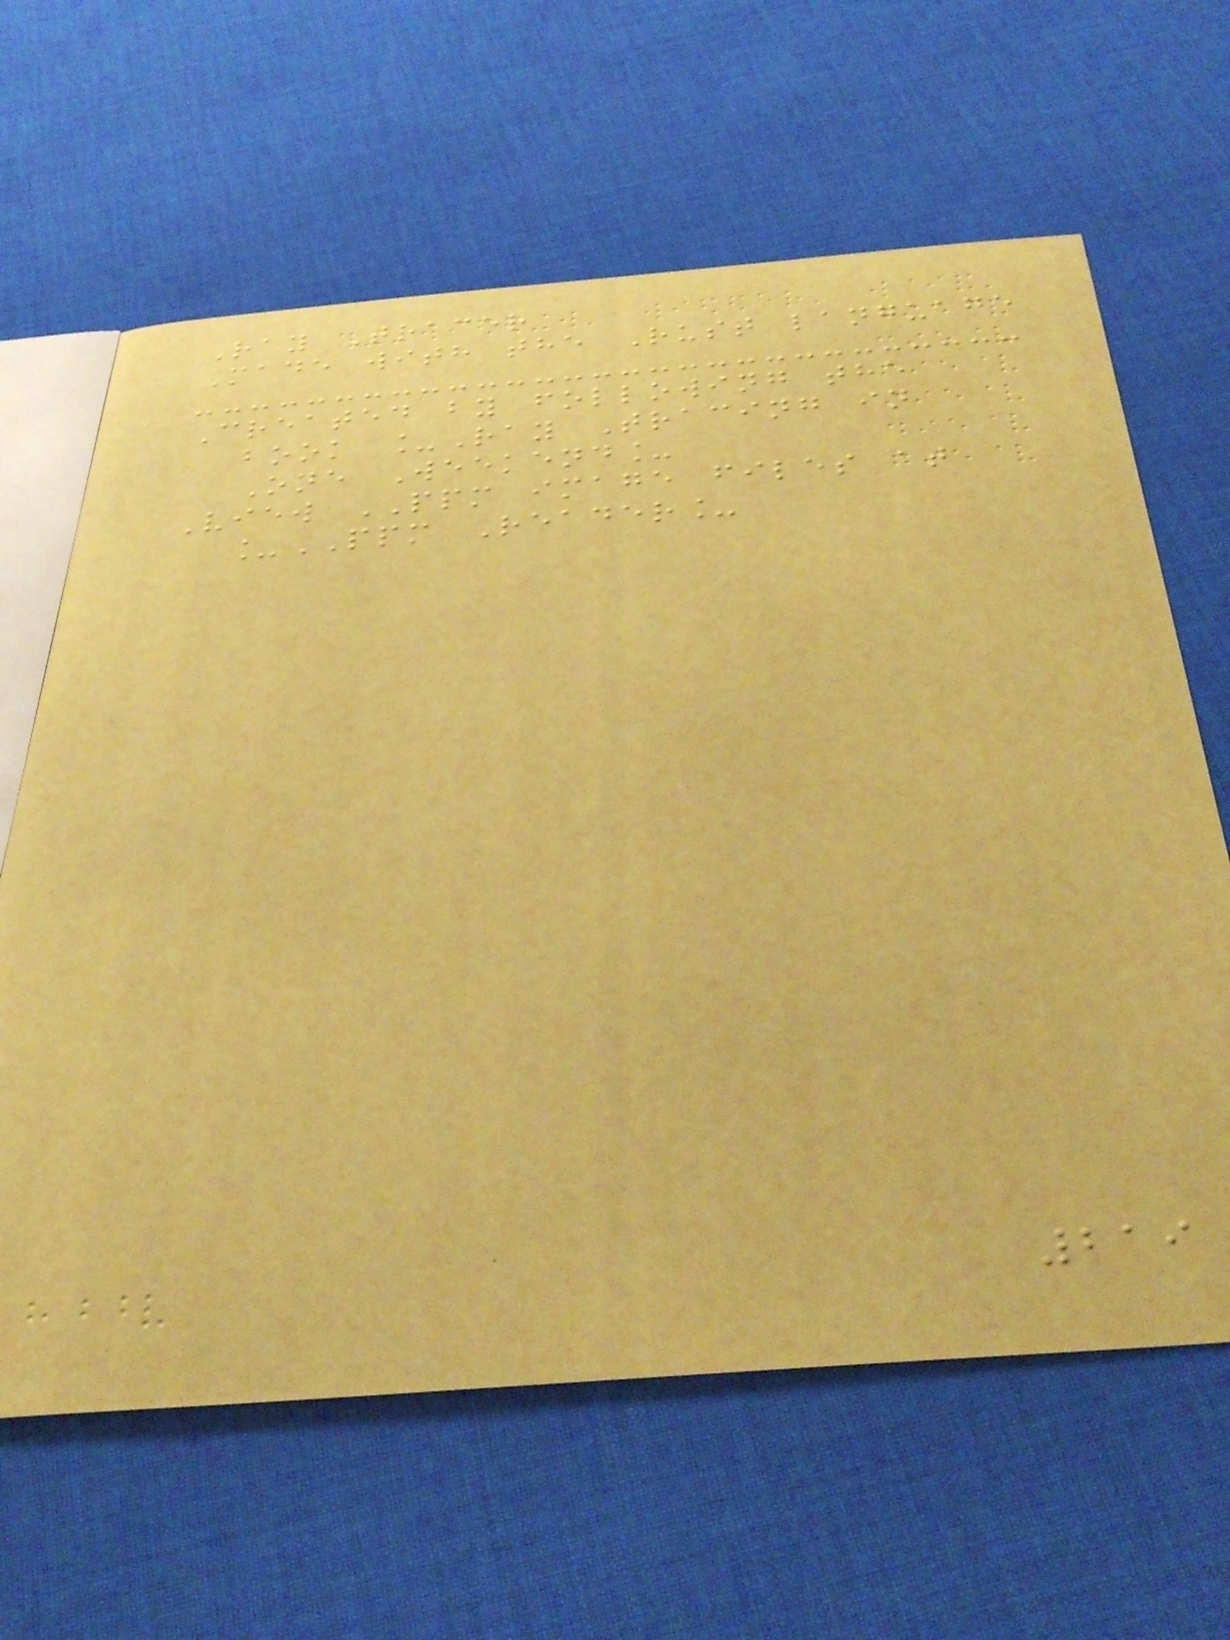Ray Tracer
Made with the Rust language
Created by following the
book _Ray Tracing in
One Weekend_
View PPM image files at
_PPM Reader_
219
